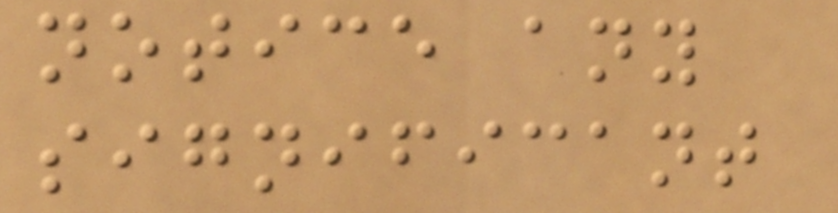notice any
significant
